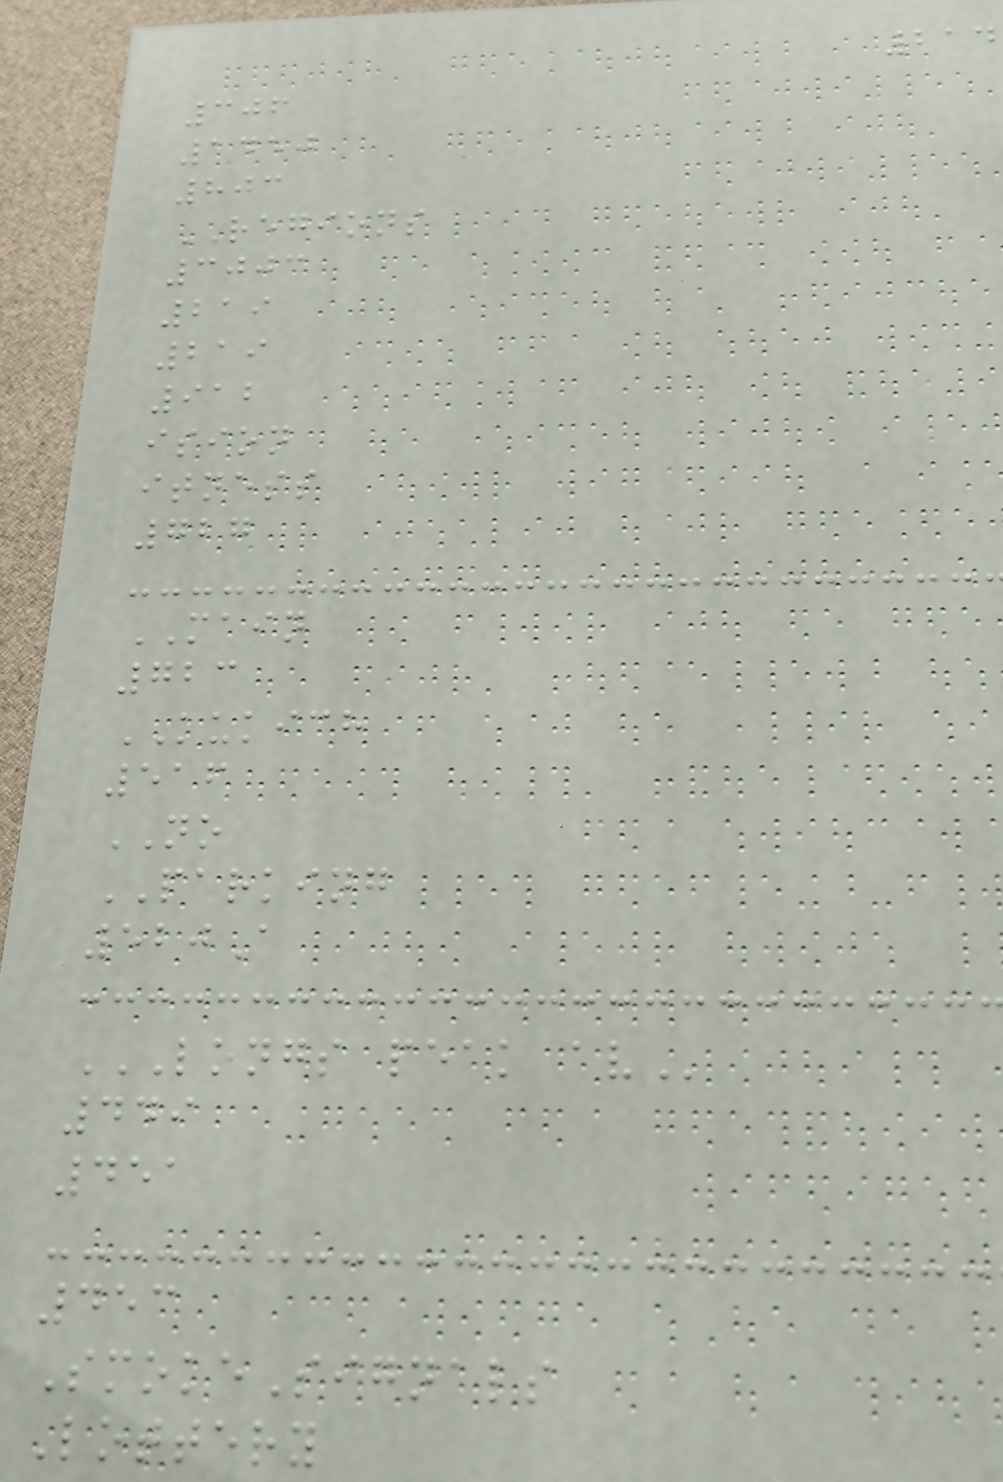214
306
1450
803
REGIONS
3003
219
219
912
ision
itness
727
MAIN
723
KUKICH
516
NO
PARKING
520A
LONGS PEAK AV
449
451
453
SmokeSignals
Lottery
